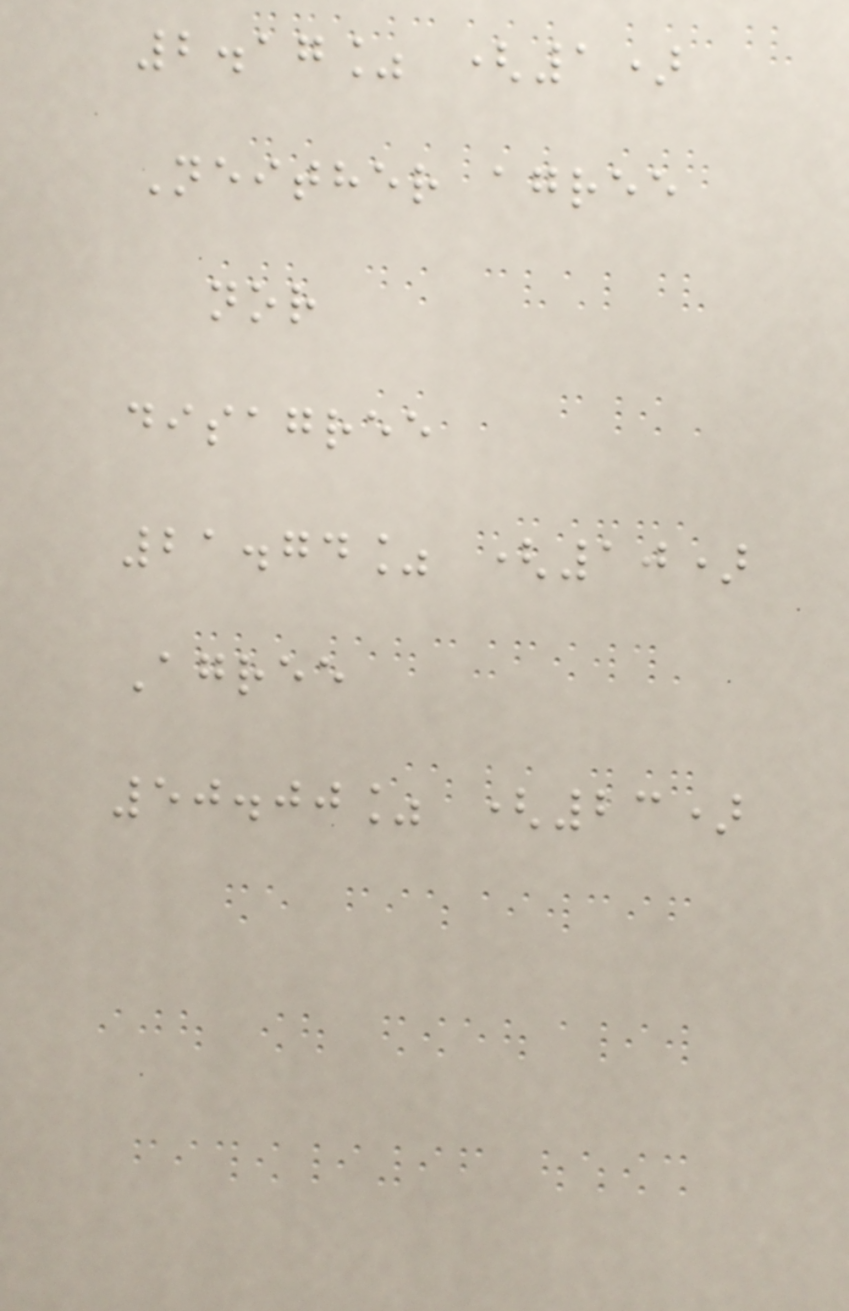2.17% (1)
Neither agree
nor
disagree
21.74% (10)
Agree
50.00% (23)
